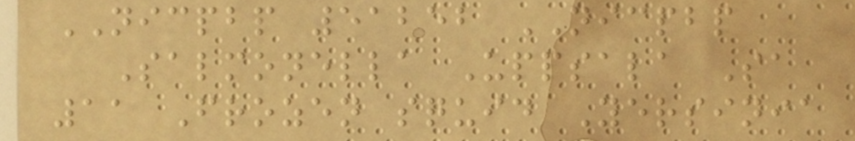NICPBP 51252 NICPBP
Salmonella Uppsala Sa
11 Frozen squid Yersinia
